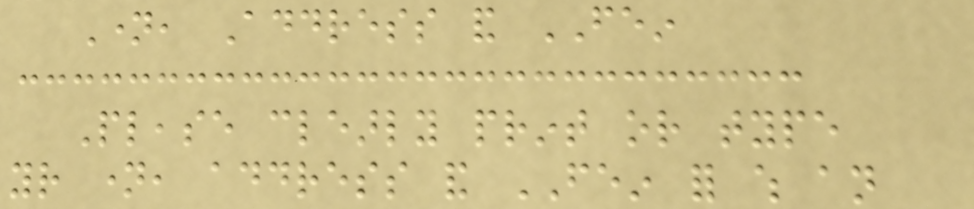Name, Address and FEIN
Please clearly print or type
your name, address and FEIN for which an
